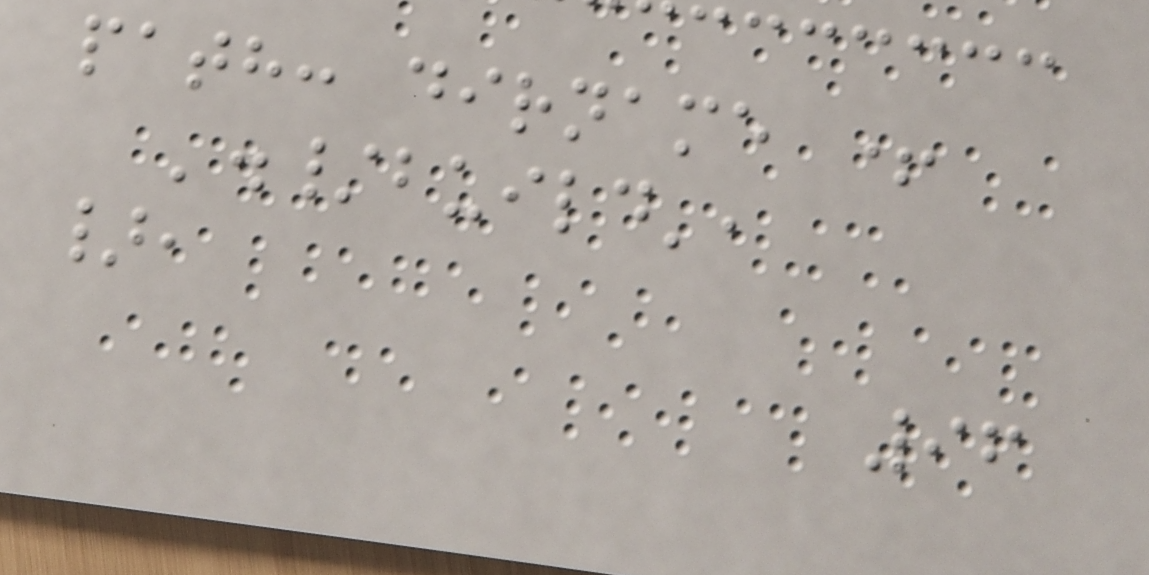path: dirname +
'./build',
},
96
